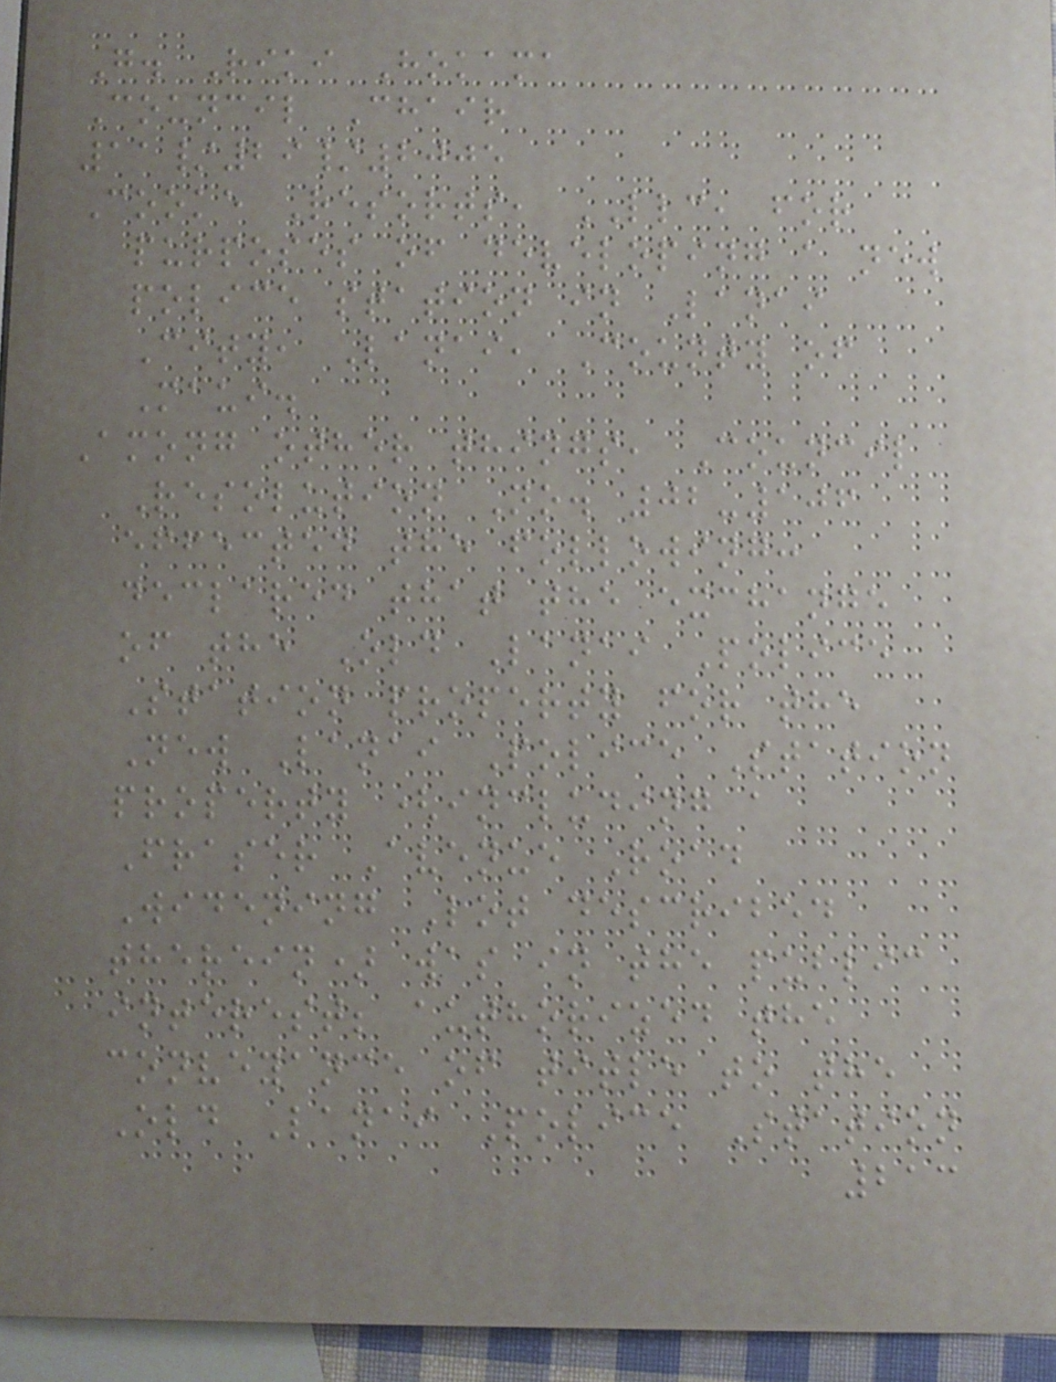G. Riki Hokama
Council Chair
11/29/2005
Cooke Resorts, LLC, for
purposes of developing a new
police station in Lanai
City, Lanai, County of
Maui.
Among other things, Council
Resolution No. 02-106
effected the following:
declared that the exchange
of the Old Lanai Police
Station property for the
New Lanai Police Station
property (including a
Fraser Avenue Road
Widening Lot described
therein) was in the public
interest; authorized the
conveyance of title to the
Old Lanai Police Station
213
